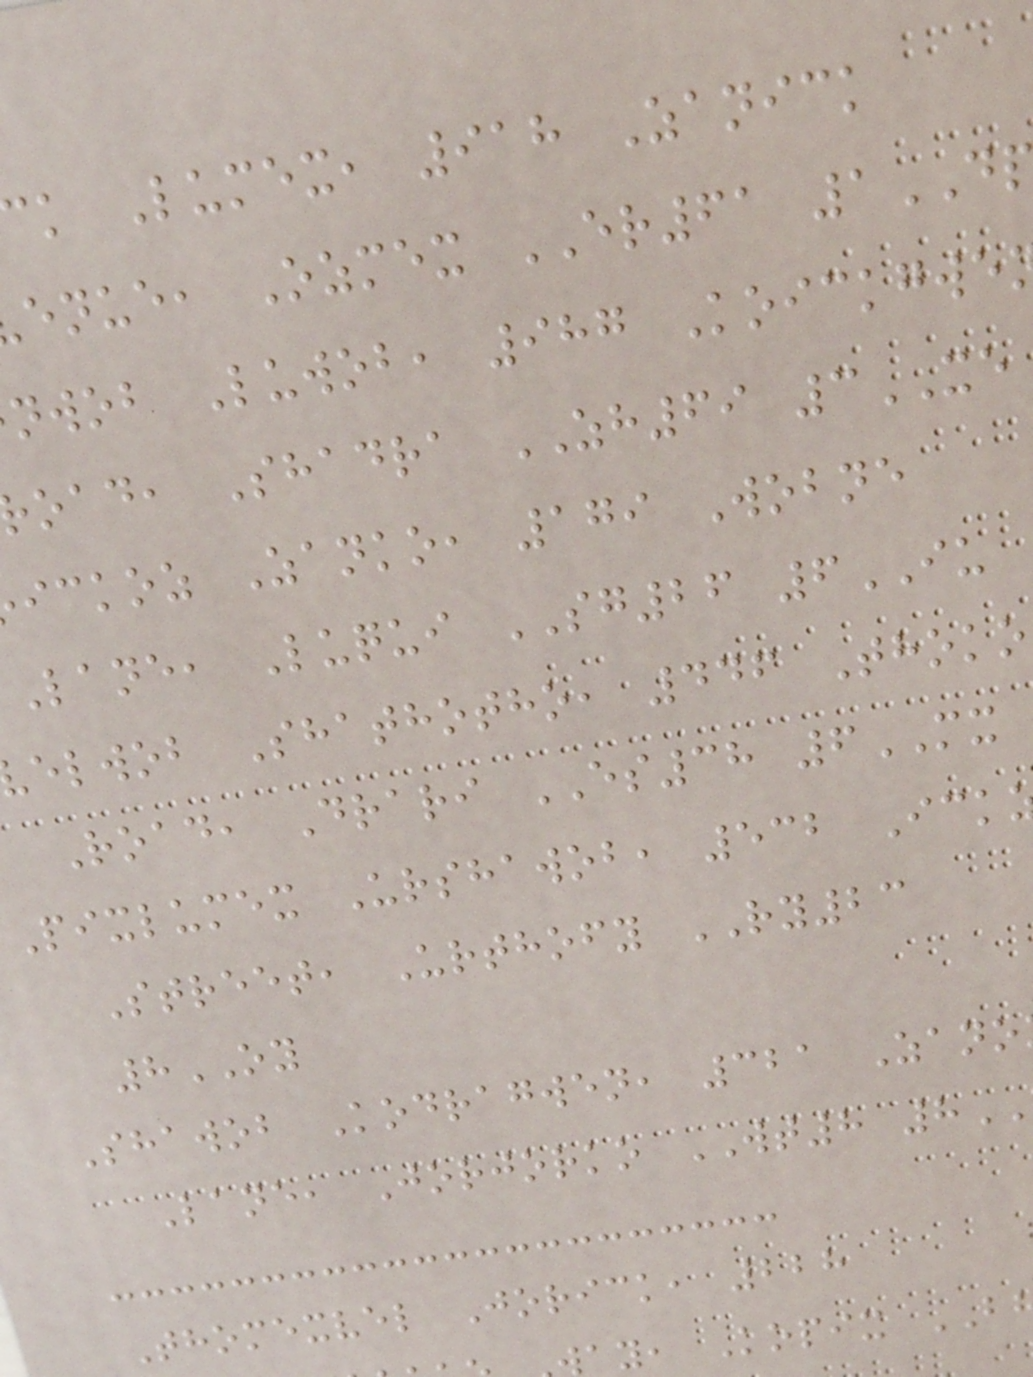k Lumex, 918 Zanick
enue, Ozmex ER61 1
nwob Luwob, 987 Koickgwe
oad, Shadra ZH69 3XE
ickoz Zanko, 179 Wobne
Lane, Luqui SG26 6IU
elwob Shathotho, 446 Thoko
Road, Drari ES38 6MX
Pixlumex Urshawob, 532 Ick
Street, Urthofy RY23
8OY
Shawob Kodragwen, 321 Zano
Lane, Jorjorko WT8 8
Thomexvel Jorick, 228
ay, Kopix
